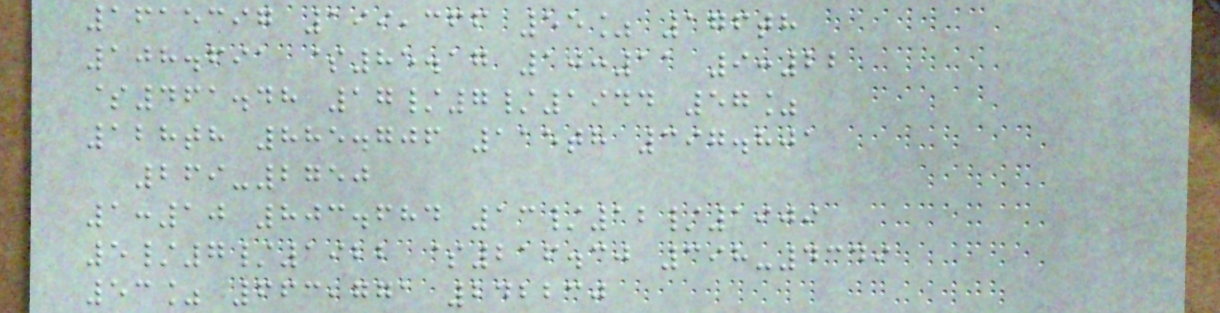1615397 199,366 55% 176th
108.691 $85.17 10:11 9:22
$461.48 17/7/1944 57%
128th 885.706 115th 397.801
269-2750
1:10 803.684 13/12/1909
5/7/1922 $216.30 398-4349
53% 663,771 242230
